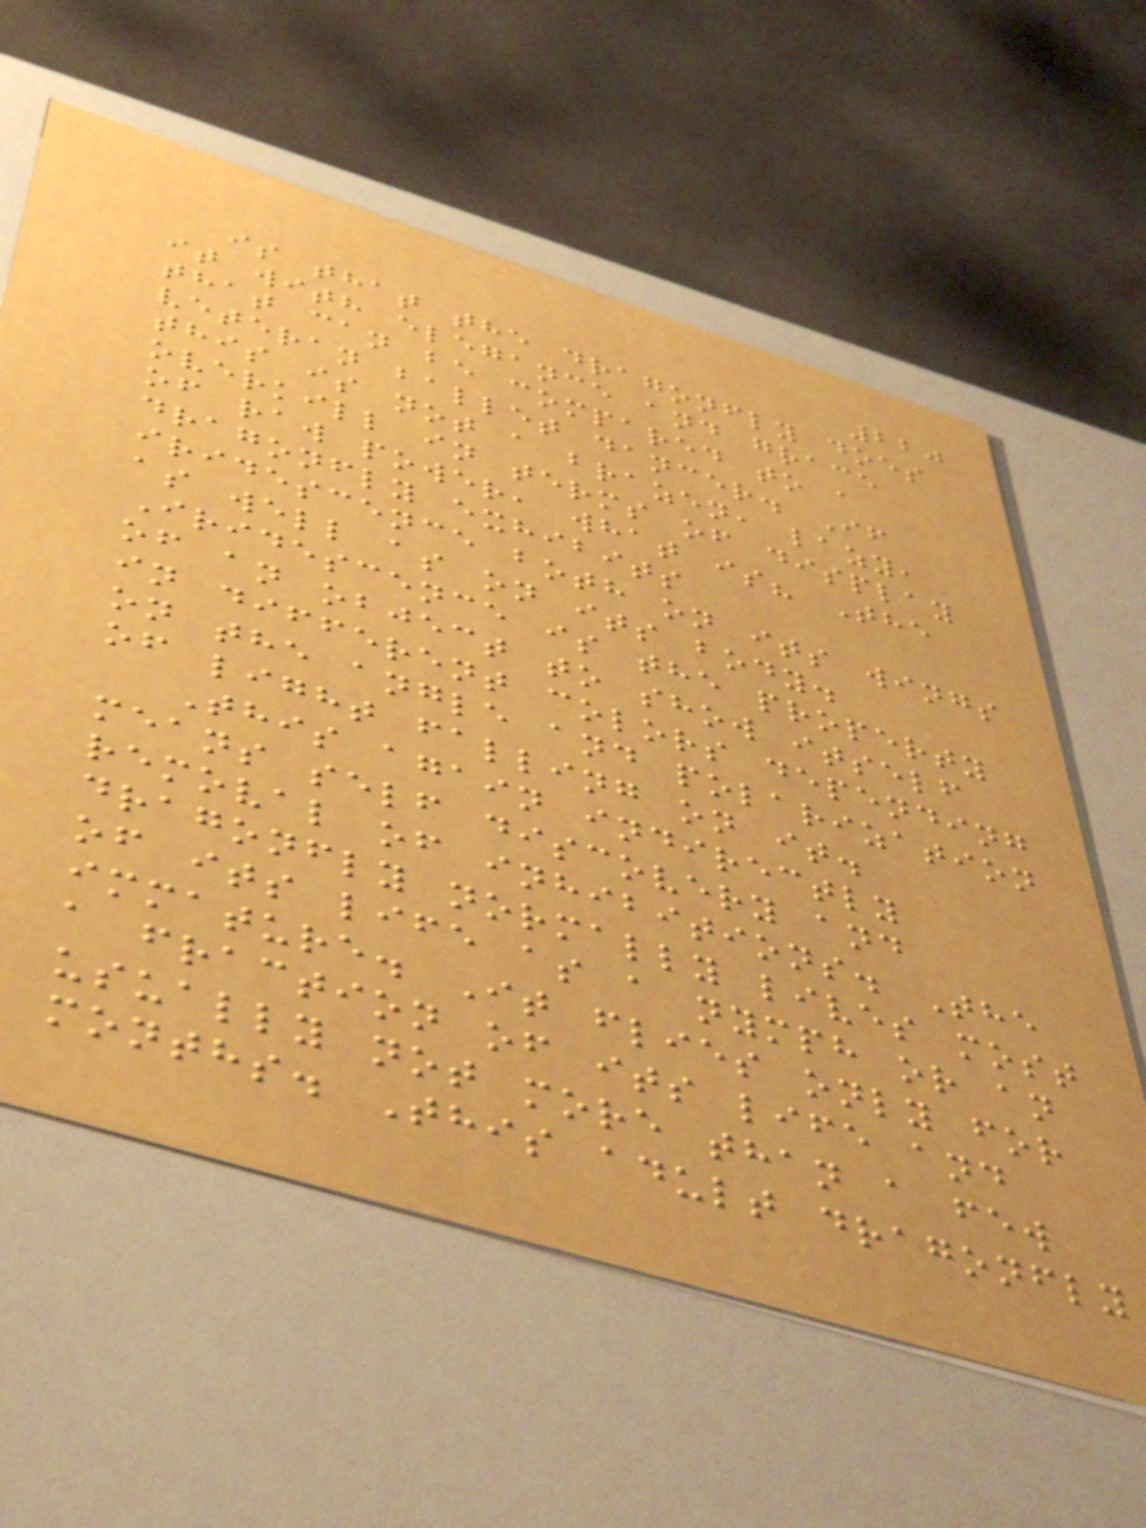220
is that the dragonfly does
it with elegance and grace
that can be compared to a
veteran ballet dancer. If
this is not a brazen, lazy,
overkill in terms of display
of raw power, what is? The
dragonfly exhibits
iridescence both on its wings
as well as on its body.
Iridescence is the property
of an object to show itself
in different colors depending
on the angle and polarization
of light falling on it.
This again indirectly
means self discovery and
removal of inhibitions. The
dragonfly normally lives most
of its life as a nymph or an
immature. It flies only for
a fraction of its life and
usually not more than a few
months. This adult dragonfly
